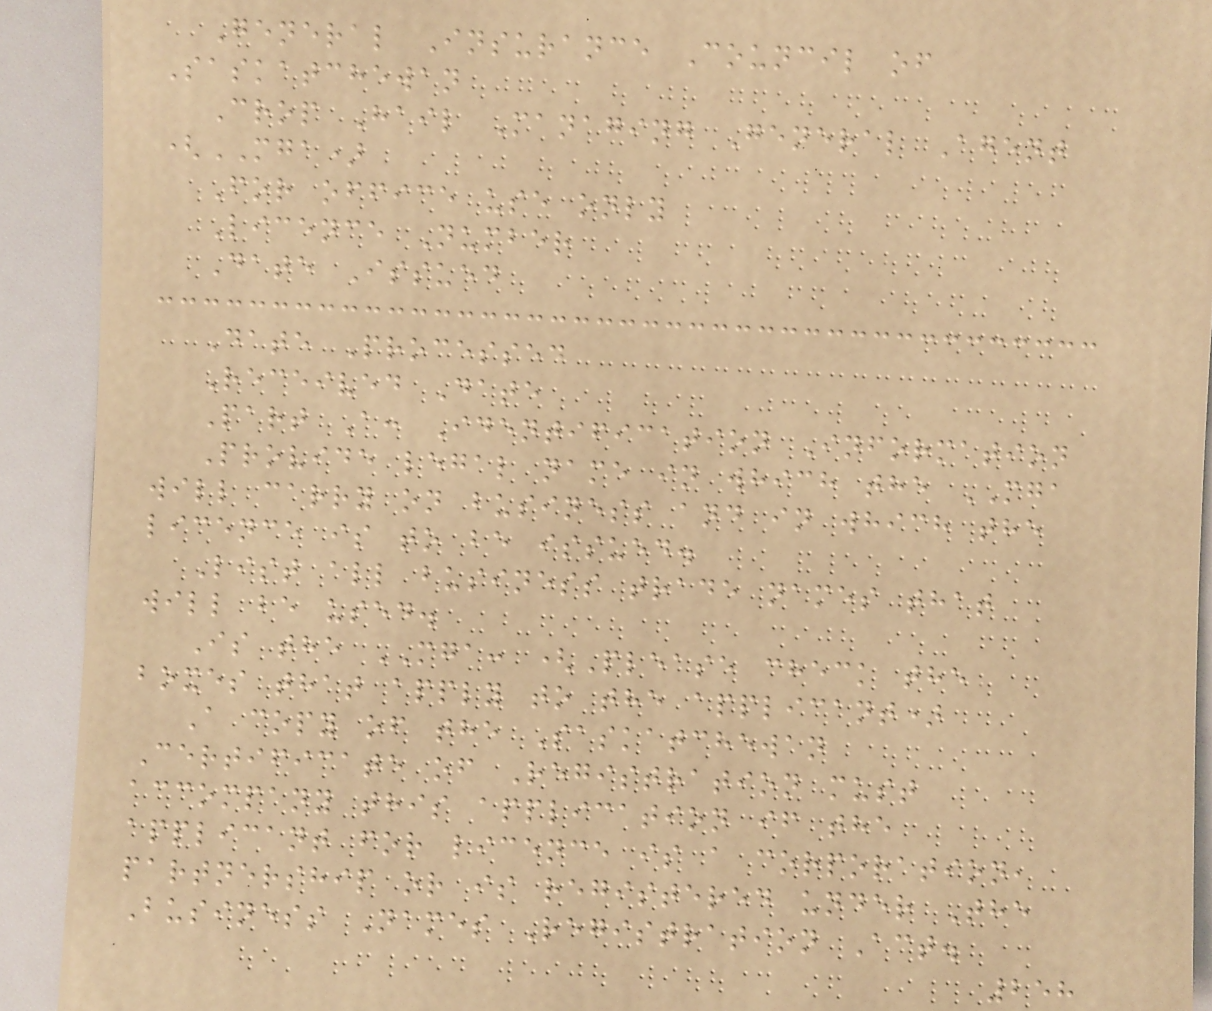General Insurance Council of
Saskatchewan
Crop Hail Managing General Agent
(MGA)
For office use only
Licence Number
Date Issued
Date Processed
Received Date
Part A: Identification Information
Provide legal name in which the MGA
will carry on business and in which the
licence is to be issued.
List all business trade names that
will be used.
Is the MGA: (Please check the
boxes that apply to the applicant)
A copy of the Saskatchewan
Certificate of Registration must
accompany this application if the
applicant for licence is a corporation,
partnership or is registered under The
Business Names Registration Act.
258
